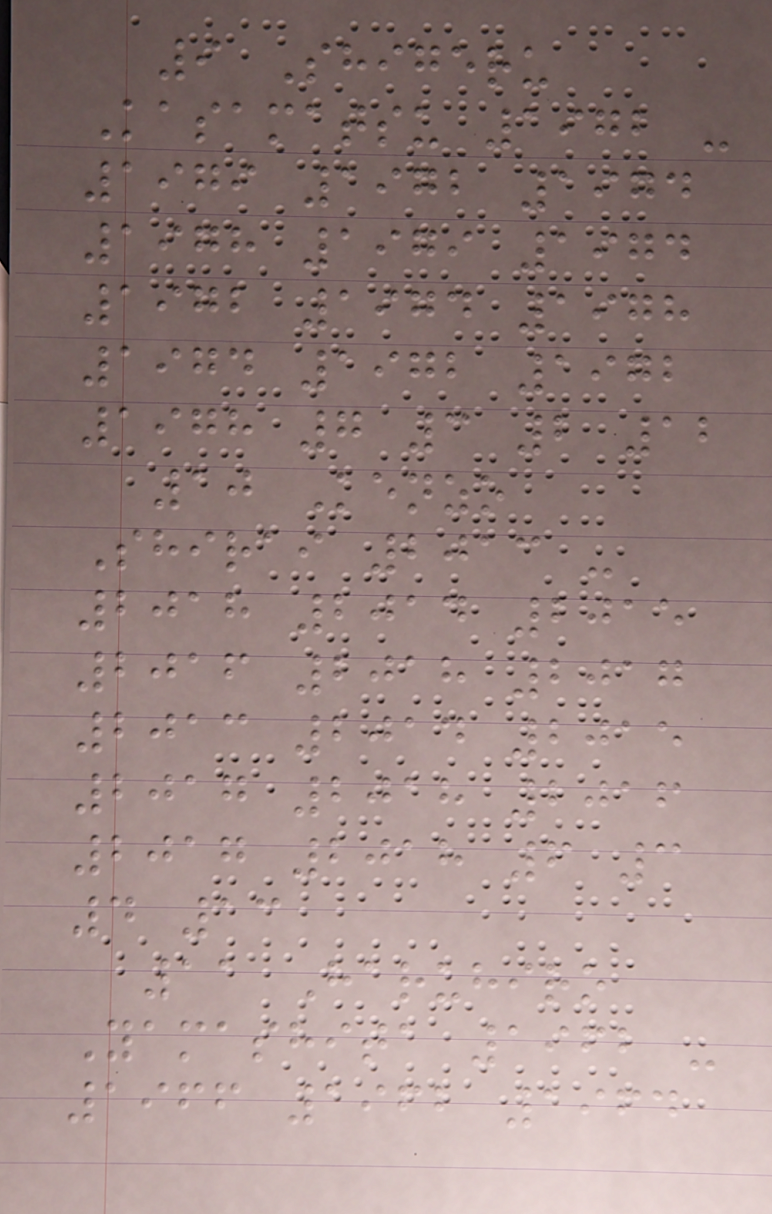9 Shigeru
Kasamatsu 1972 -
1979 1972 1974
1978 1979 1974
1972 1974 1978
1974 1972 1972
1978 7 3 2 12
10 Kenzo
Shirai 2013 -
2018 2014 2015
2016 2018 2017
2013 2014 2015
2017 2018 2016
2017 2018 6 3
4 13
11 Haruhiro
Yamashita 1962 -
1966 1962 1964
